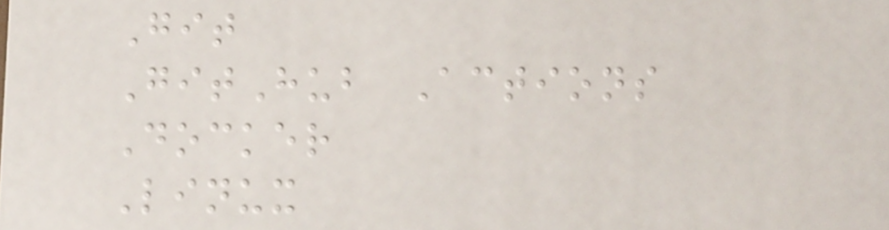Git
GitHub Actions
Docker
Linux
